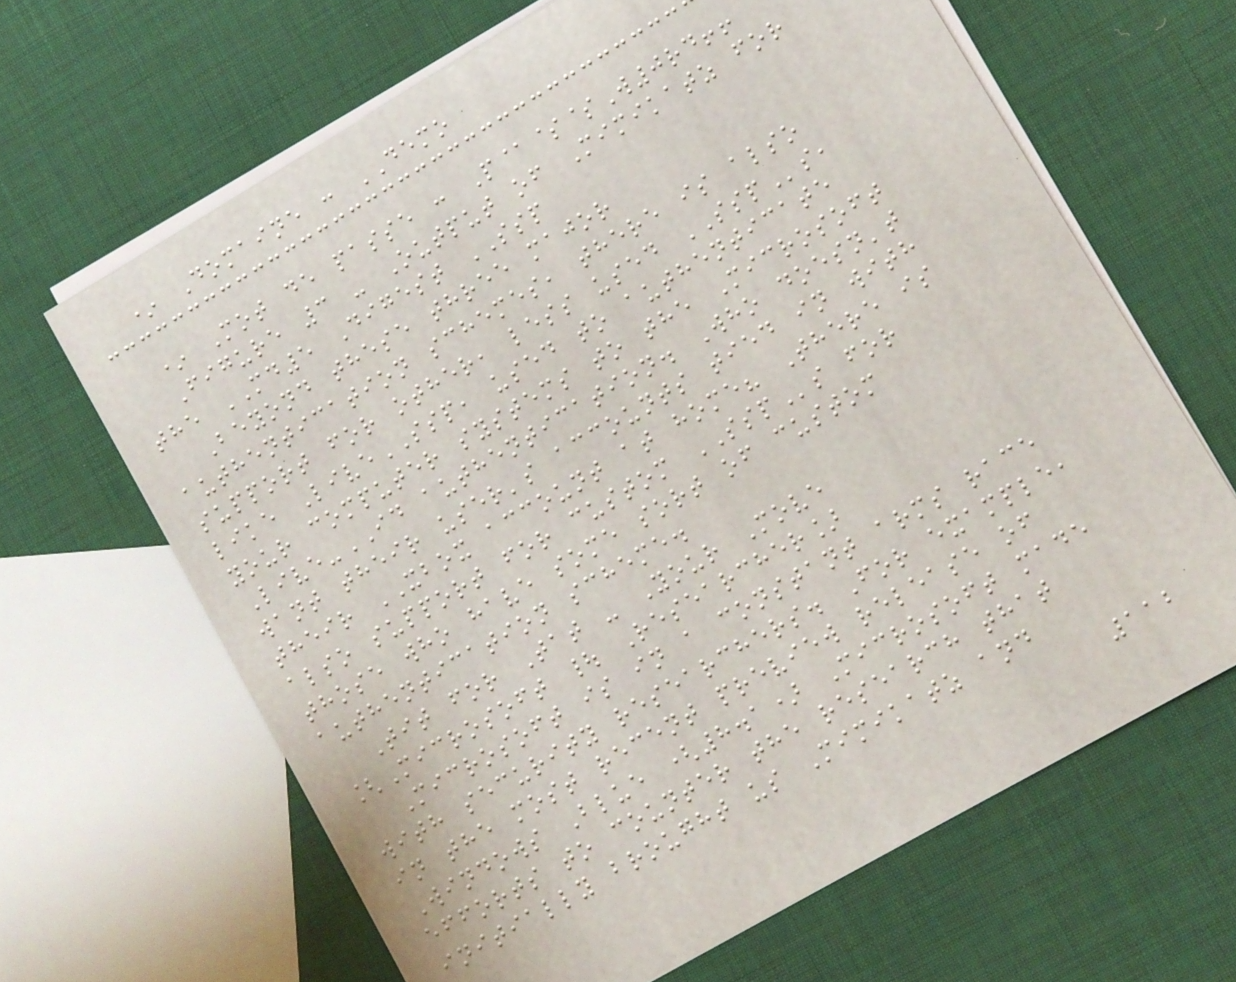* Domaine : DEMO
* Mot de passe : P@$$W0rd!!
Figure 3 - Output of Mimikatz for
the MD5 Digest SSP
Beyond these three major
authentication schemes, there is also
support for other, less used SSPs,
like LiveSSP, used to authenticate
your computer systems to the Microsoft
Live-ID authentication. Who doesn't
want their user's accounts tied in with
their XBOX account at home? There is
also support for custom SSPs for
those who have some sort of custom
authentication scheme.
Tit for Tat - Your Move
[Microsoft | Researcher]
Microsoft is in a constant arms race
with security researchers. For example,
in the most recent preview release of
Windows Blue (8.1) Microsoft made
efforts to counter the research that
initially brought us Mimikatz and
112
